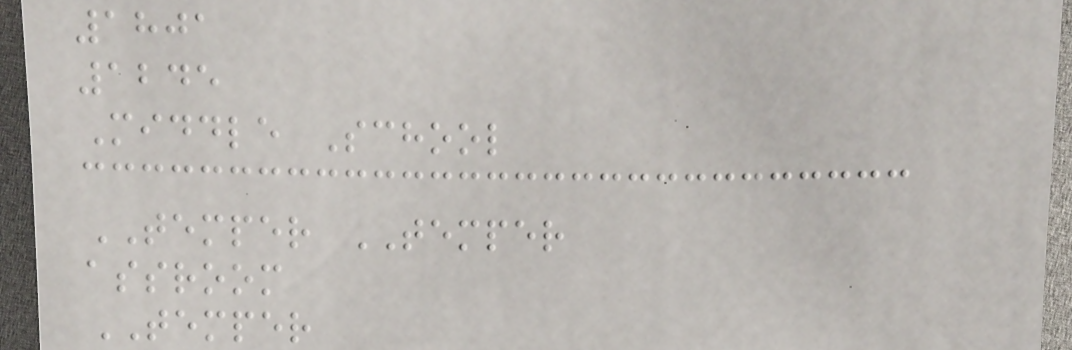1801
1245
Middle School
TEMPER TEMPER
assroom
TEMPER
